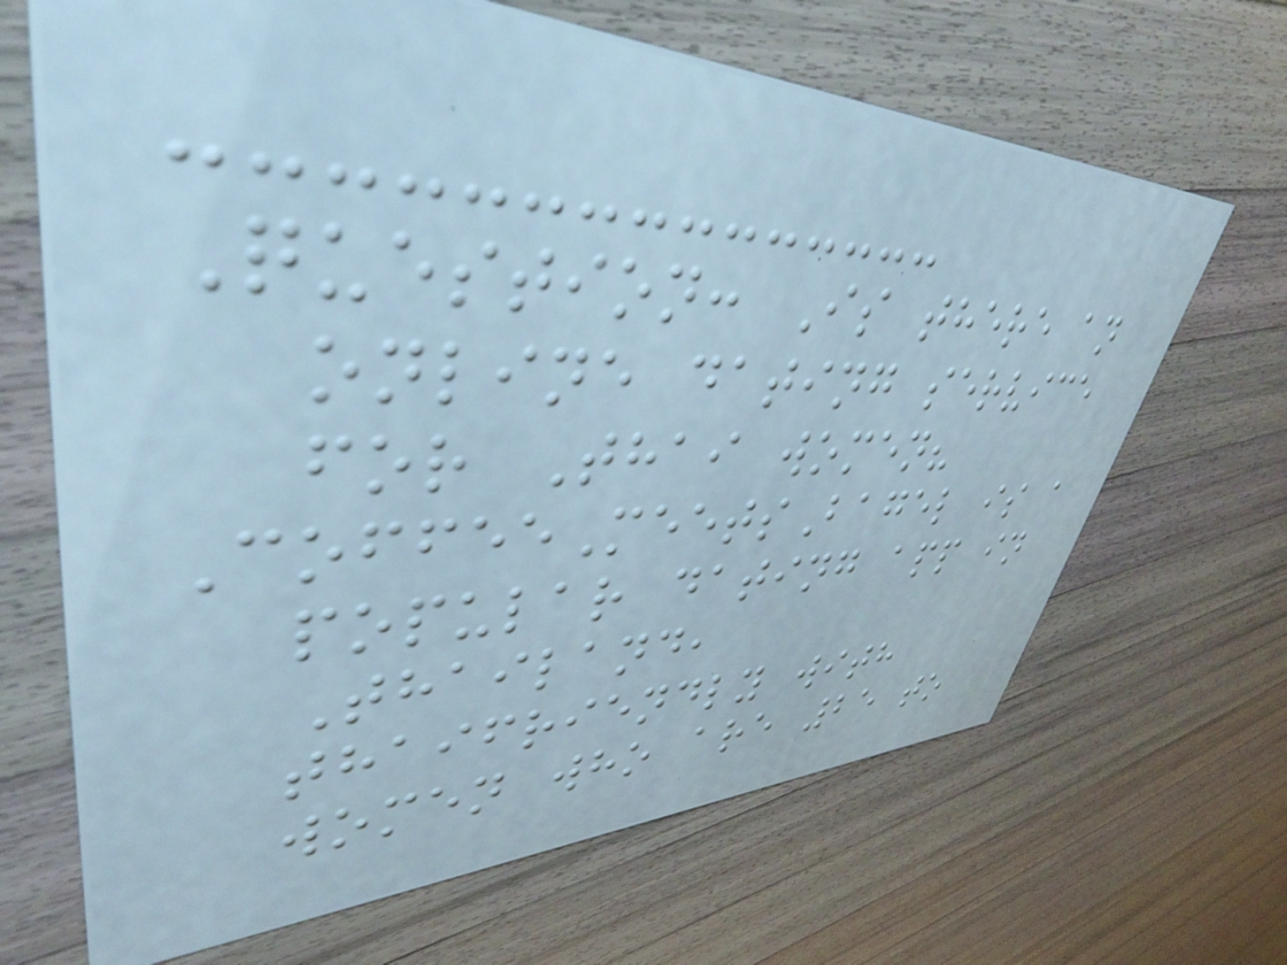Question: Is there an
online dating service
for Thai women?
CoffeeMeetsBagel is a
popular dating app in
Thailand,
thaifriendly with
women who are 25 to
